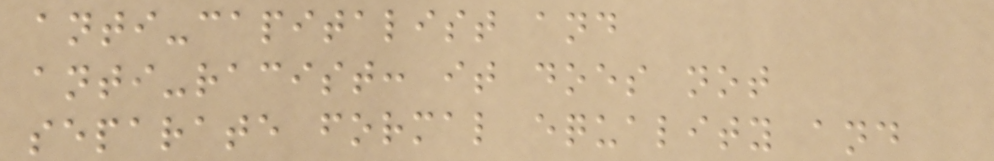anti-capitalist and
anti-racist: it does not
separate formal equality and
